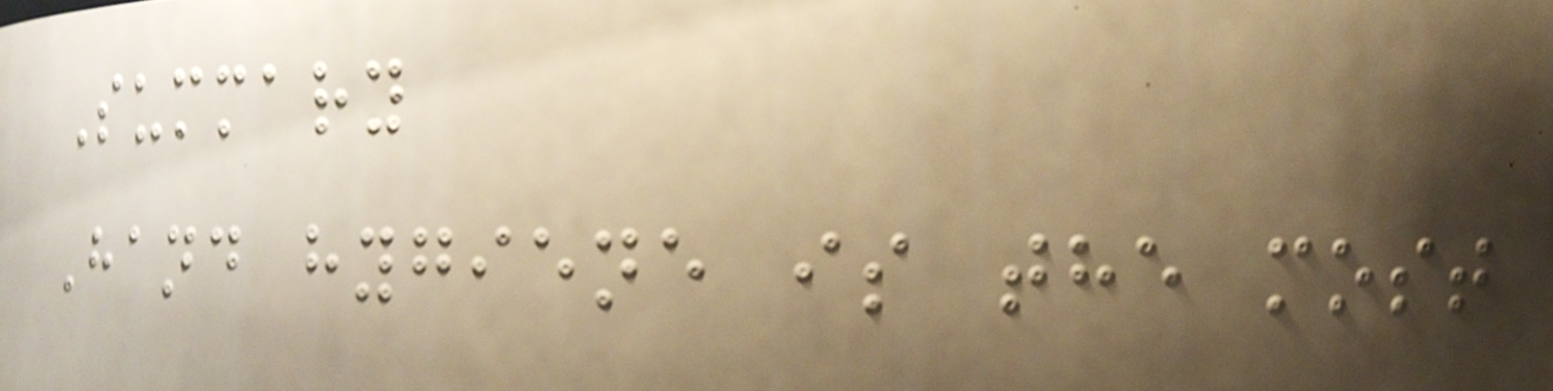Summary
Hand hygiene is the most
